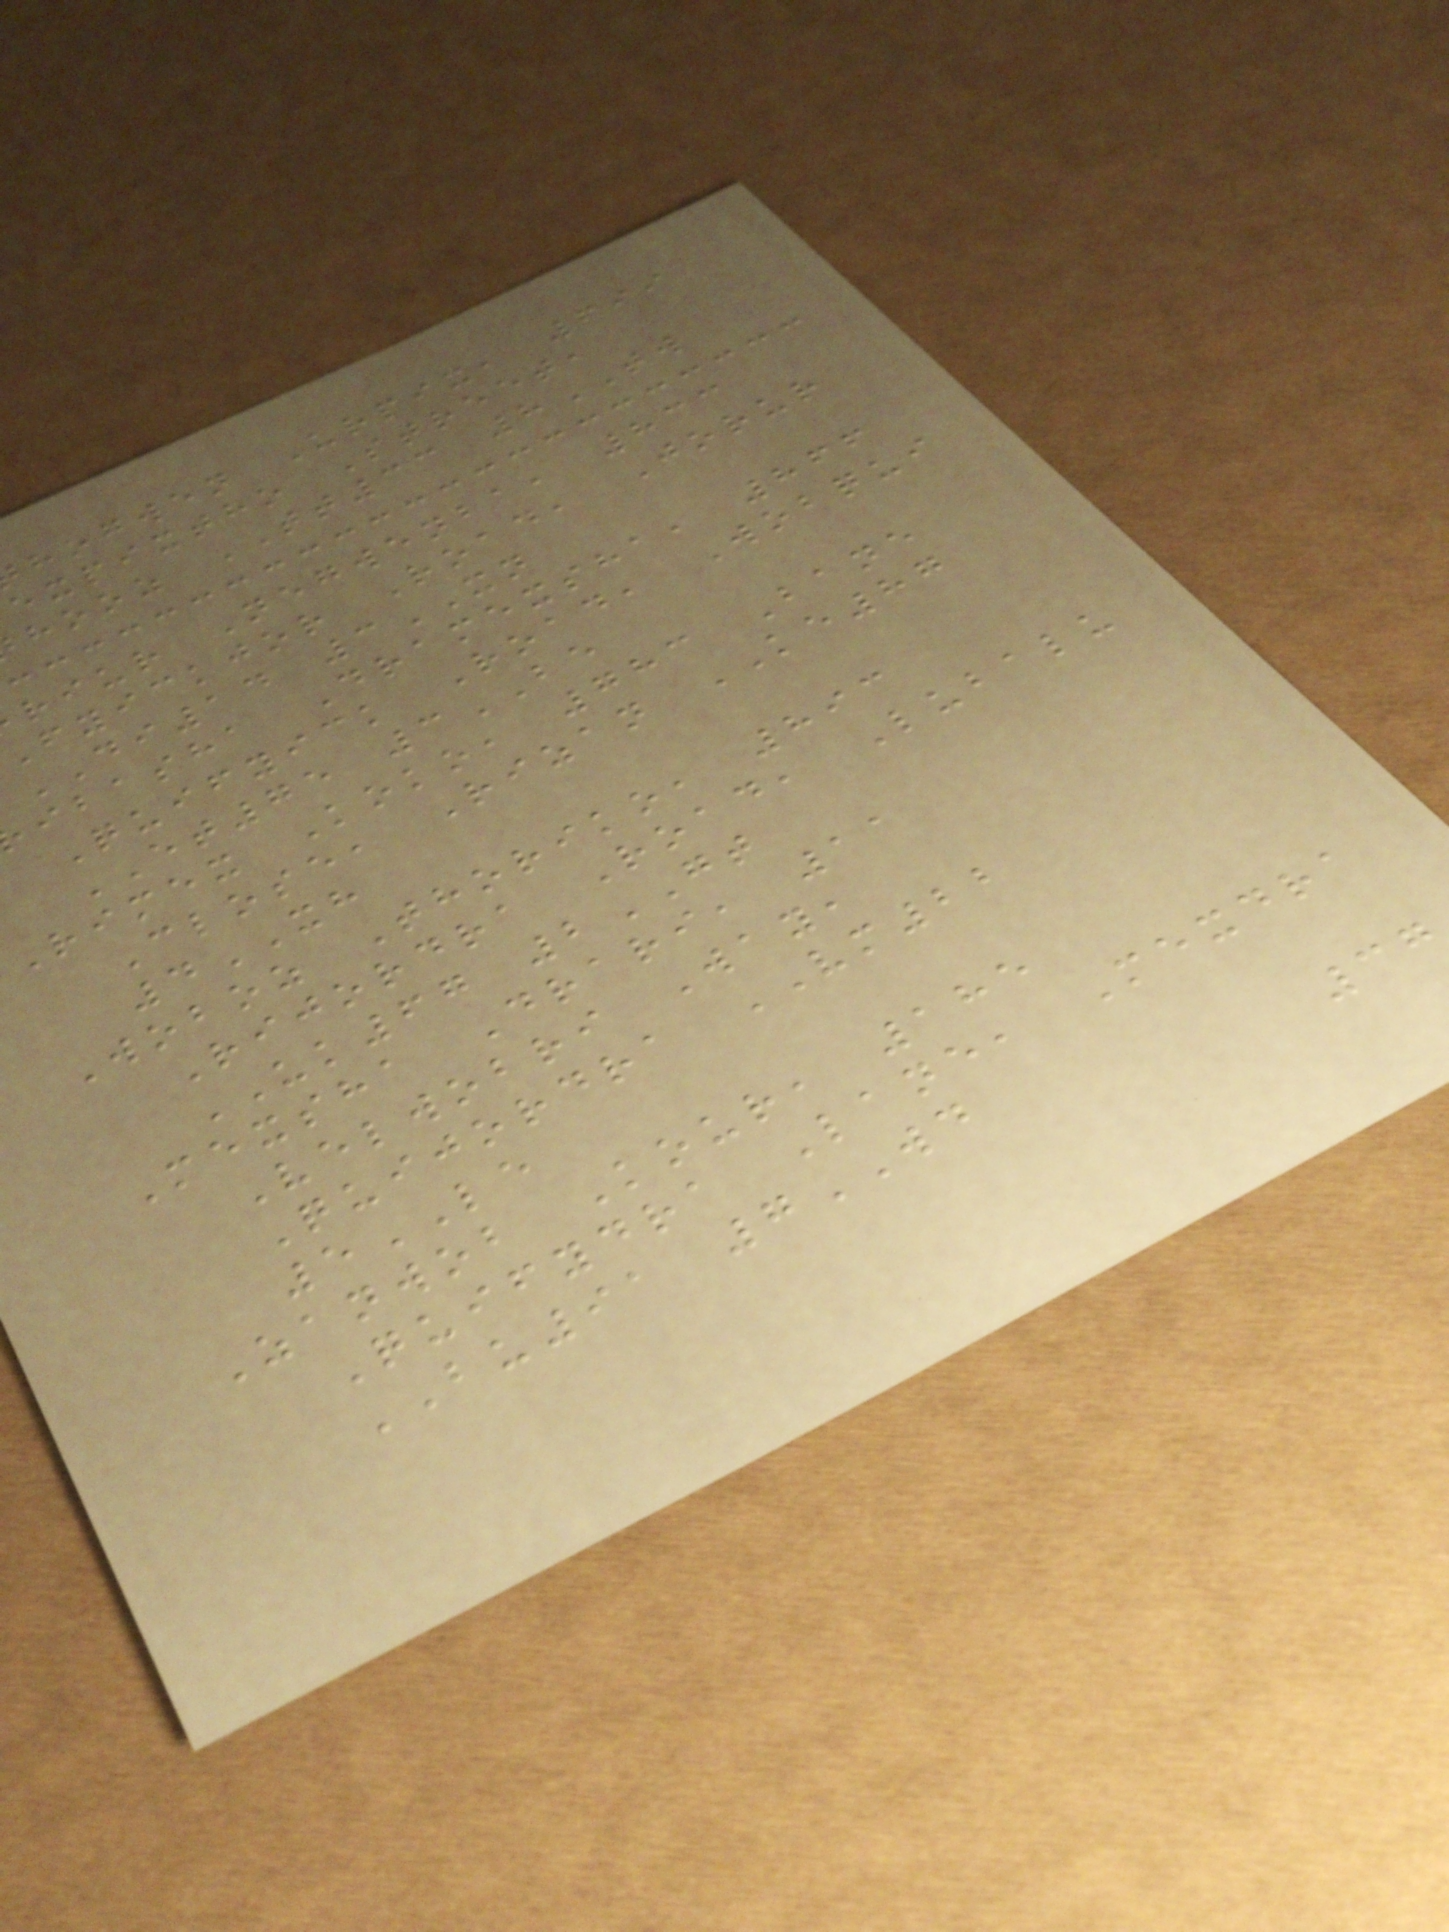hogwen Urpix, 699
expixtho Street,
hooz TT33 8TW
riur Negwenba, 833
fyickjor Road, Jorur
DI14 3XN
ibasha Dramexsha, 866
Quifyick Road, Wobqui
ET75 3BE
Rimex Koko, 783 Bane
Close, Rizan KE87
4XH
Woboz Thoriko, 893
Rijordra Road, Lubalu
UK67 2GT
Mexsha Drari, 11
Velwobri Way,
Quijordra VM22
5LE
Zanwob Kour, 185
Quifydra Lane, Mexdra
BU91 7WD
37
